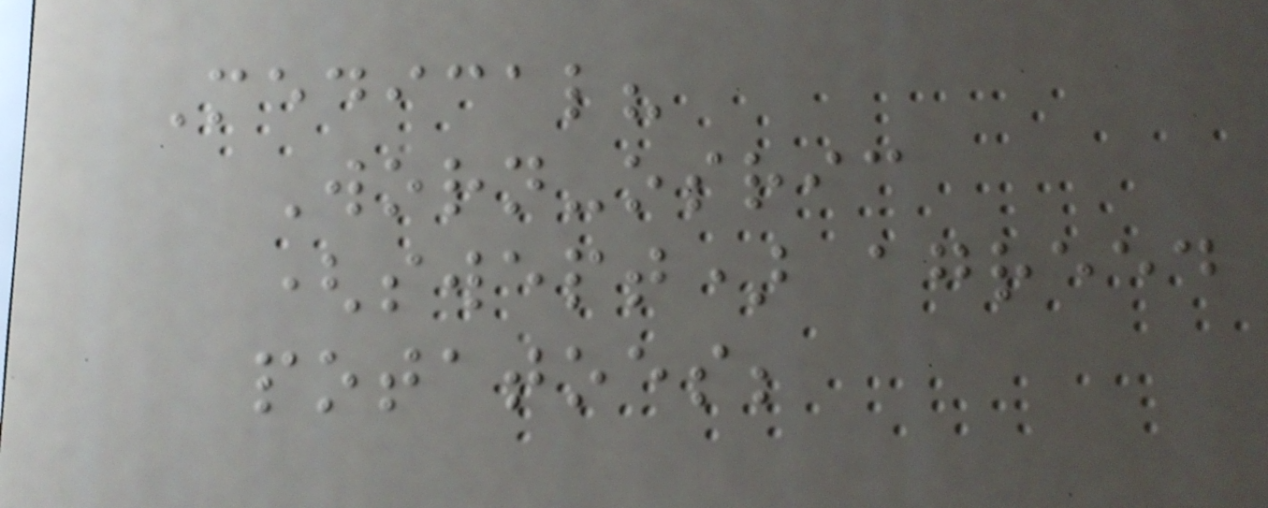Medical?
Worn-osric
(swept) agreed
potatoes;
